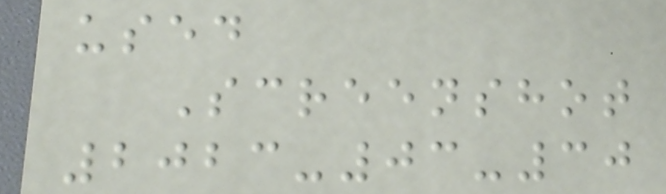used
Screenshot
2023-03-30
